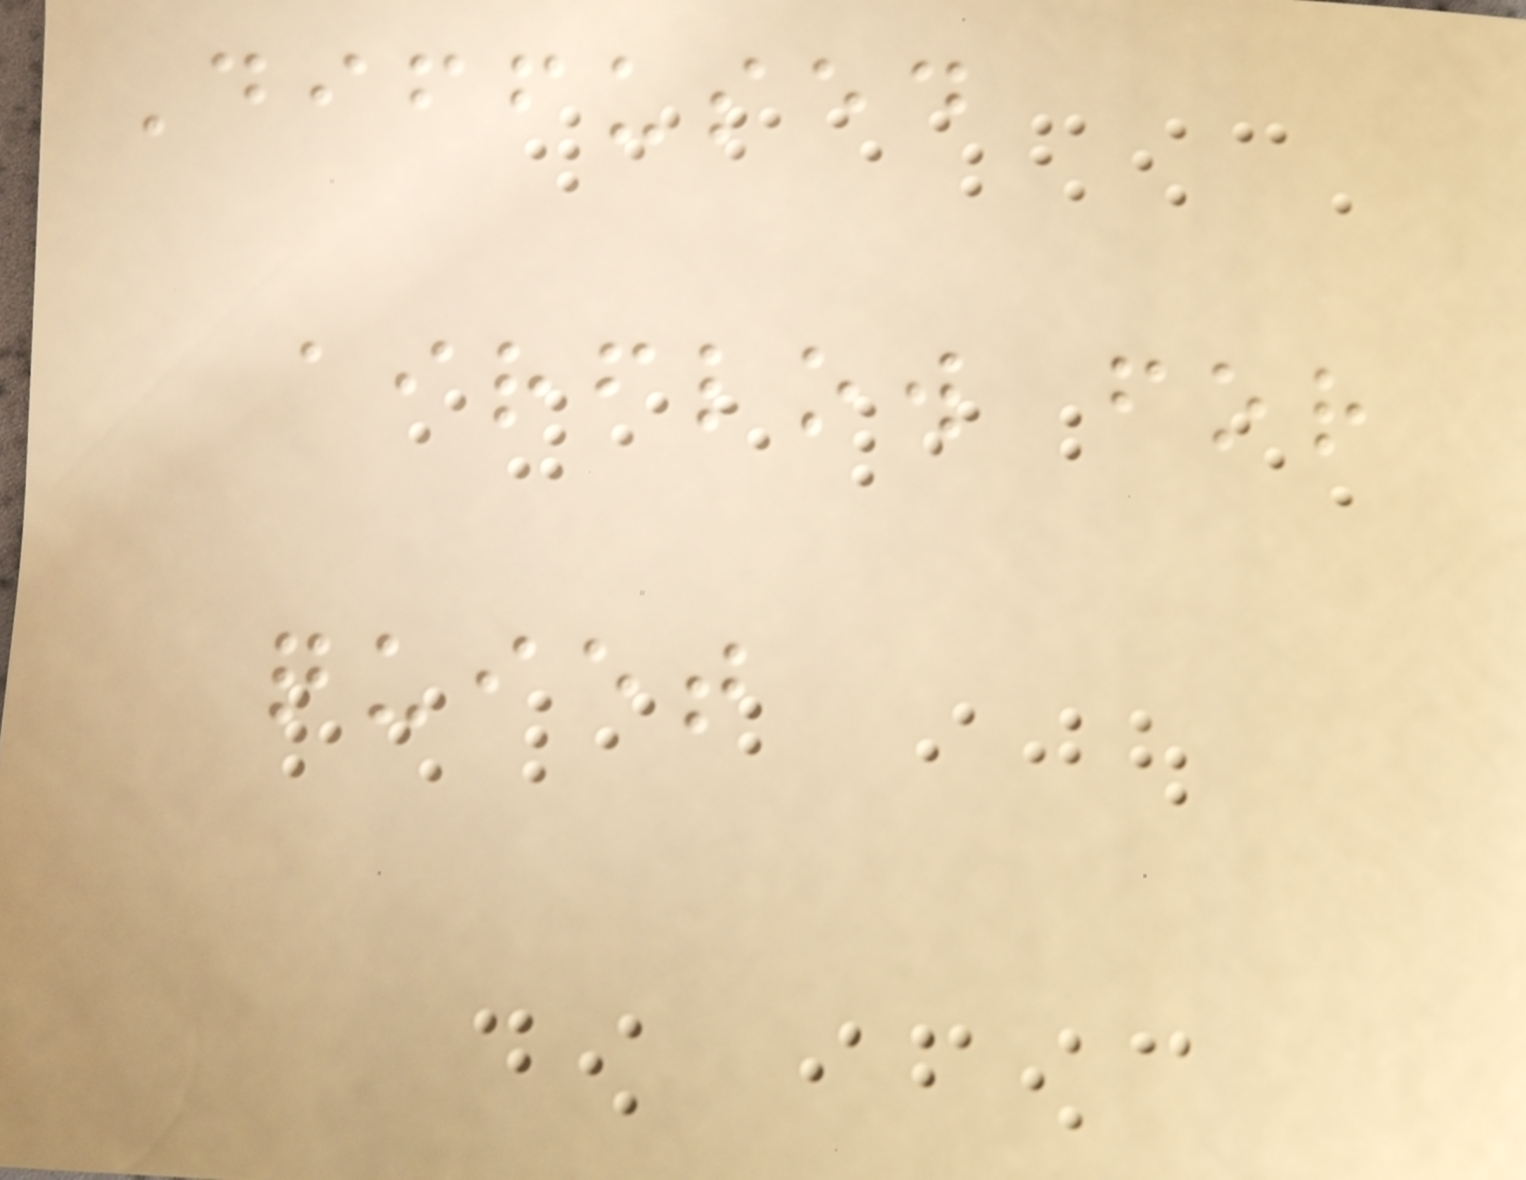Diffused
airflow for
quiet
